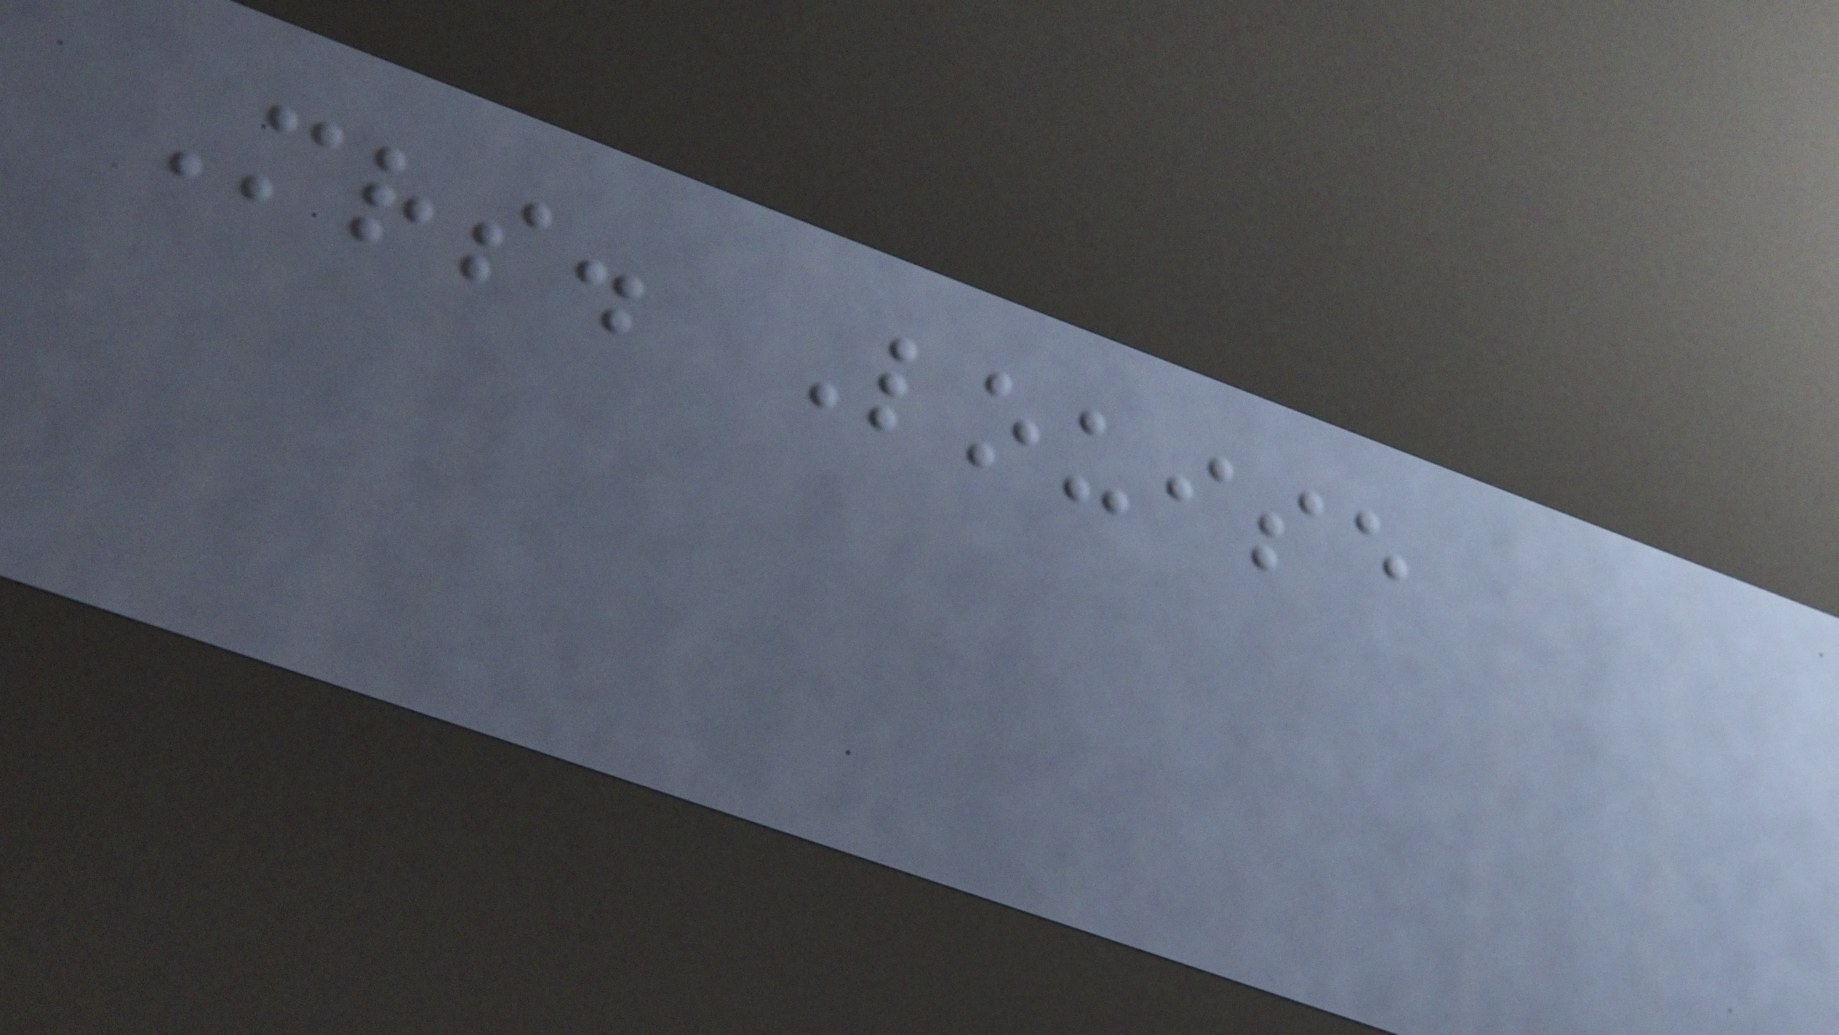Mrs. Louise
